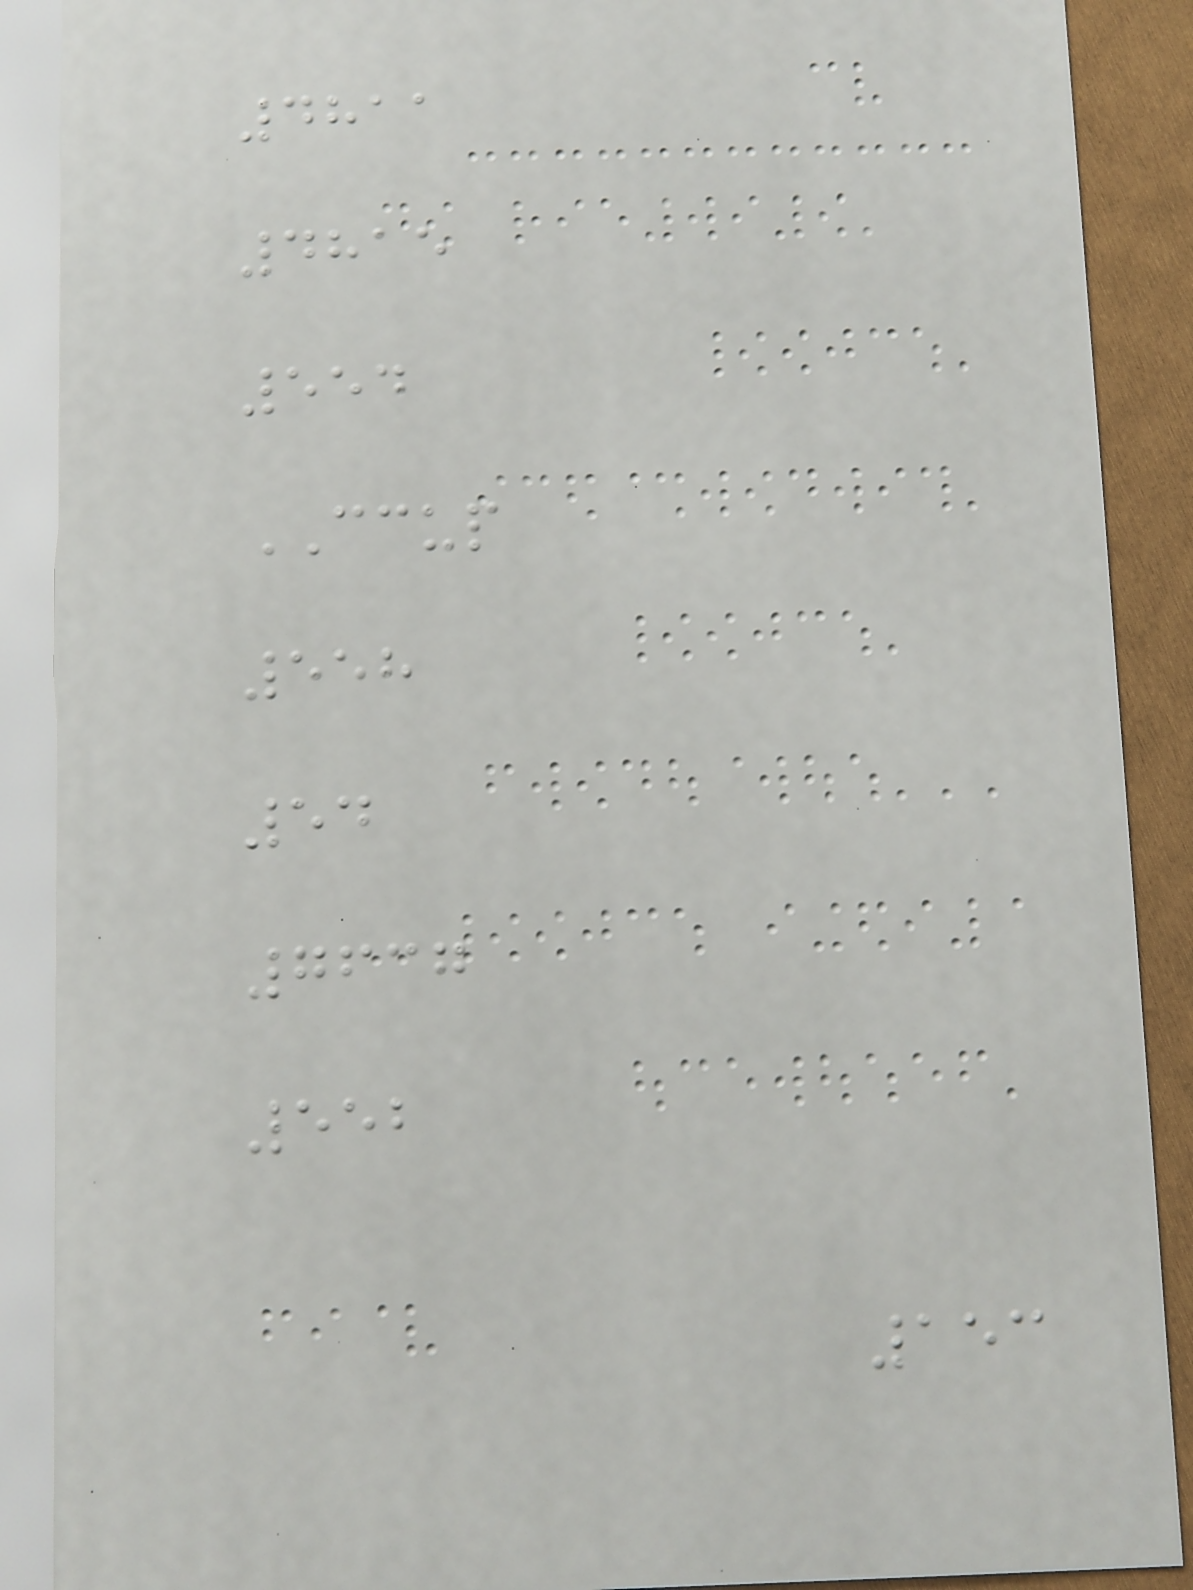4811
4815
554
CCUP
558
54
7637
552
153
